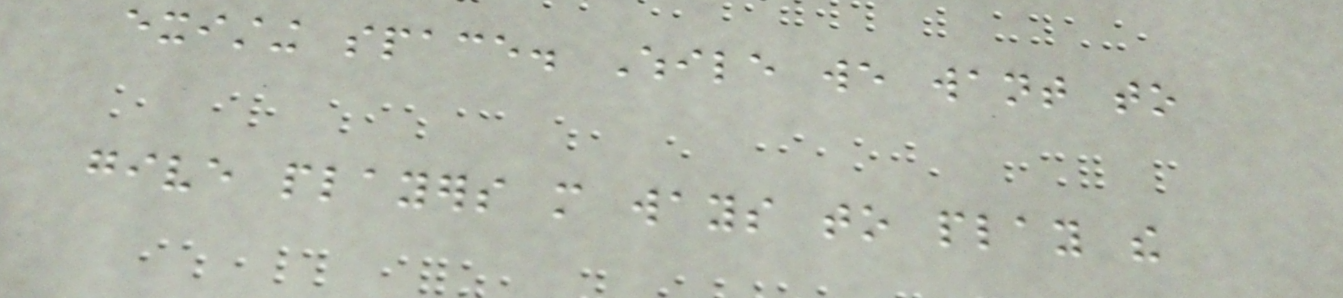existing space. While we want to
give players more ways to play the
